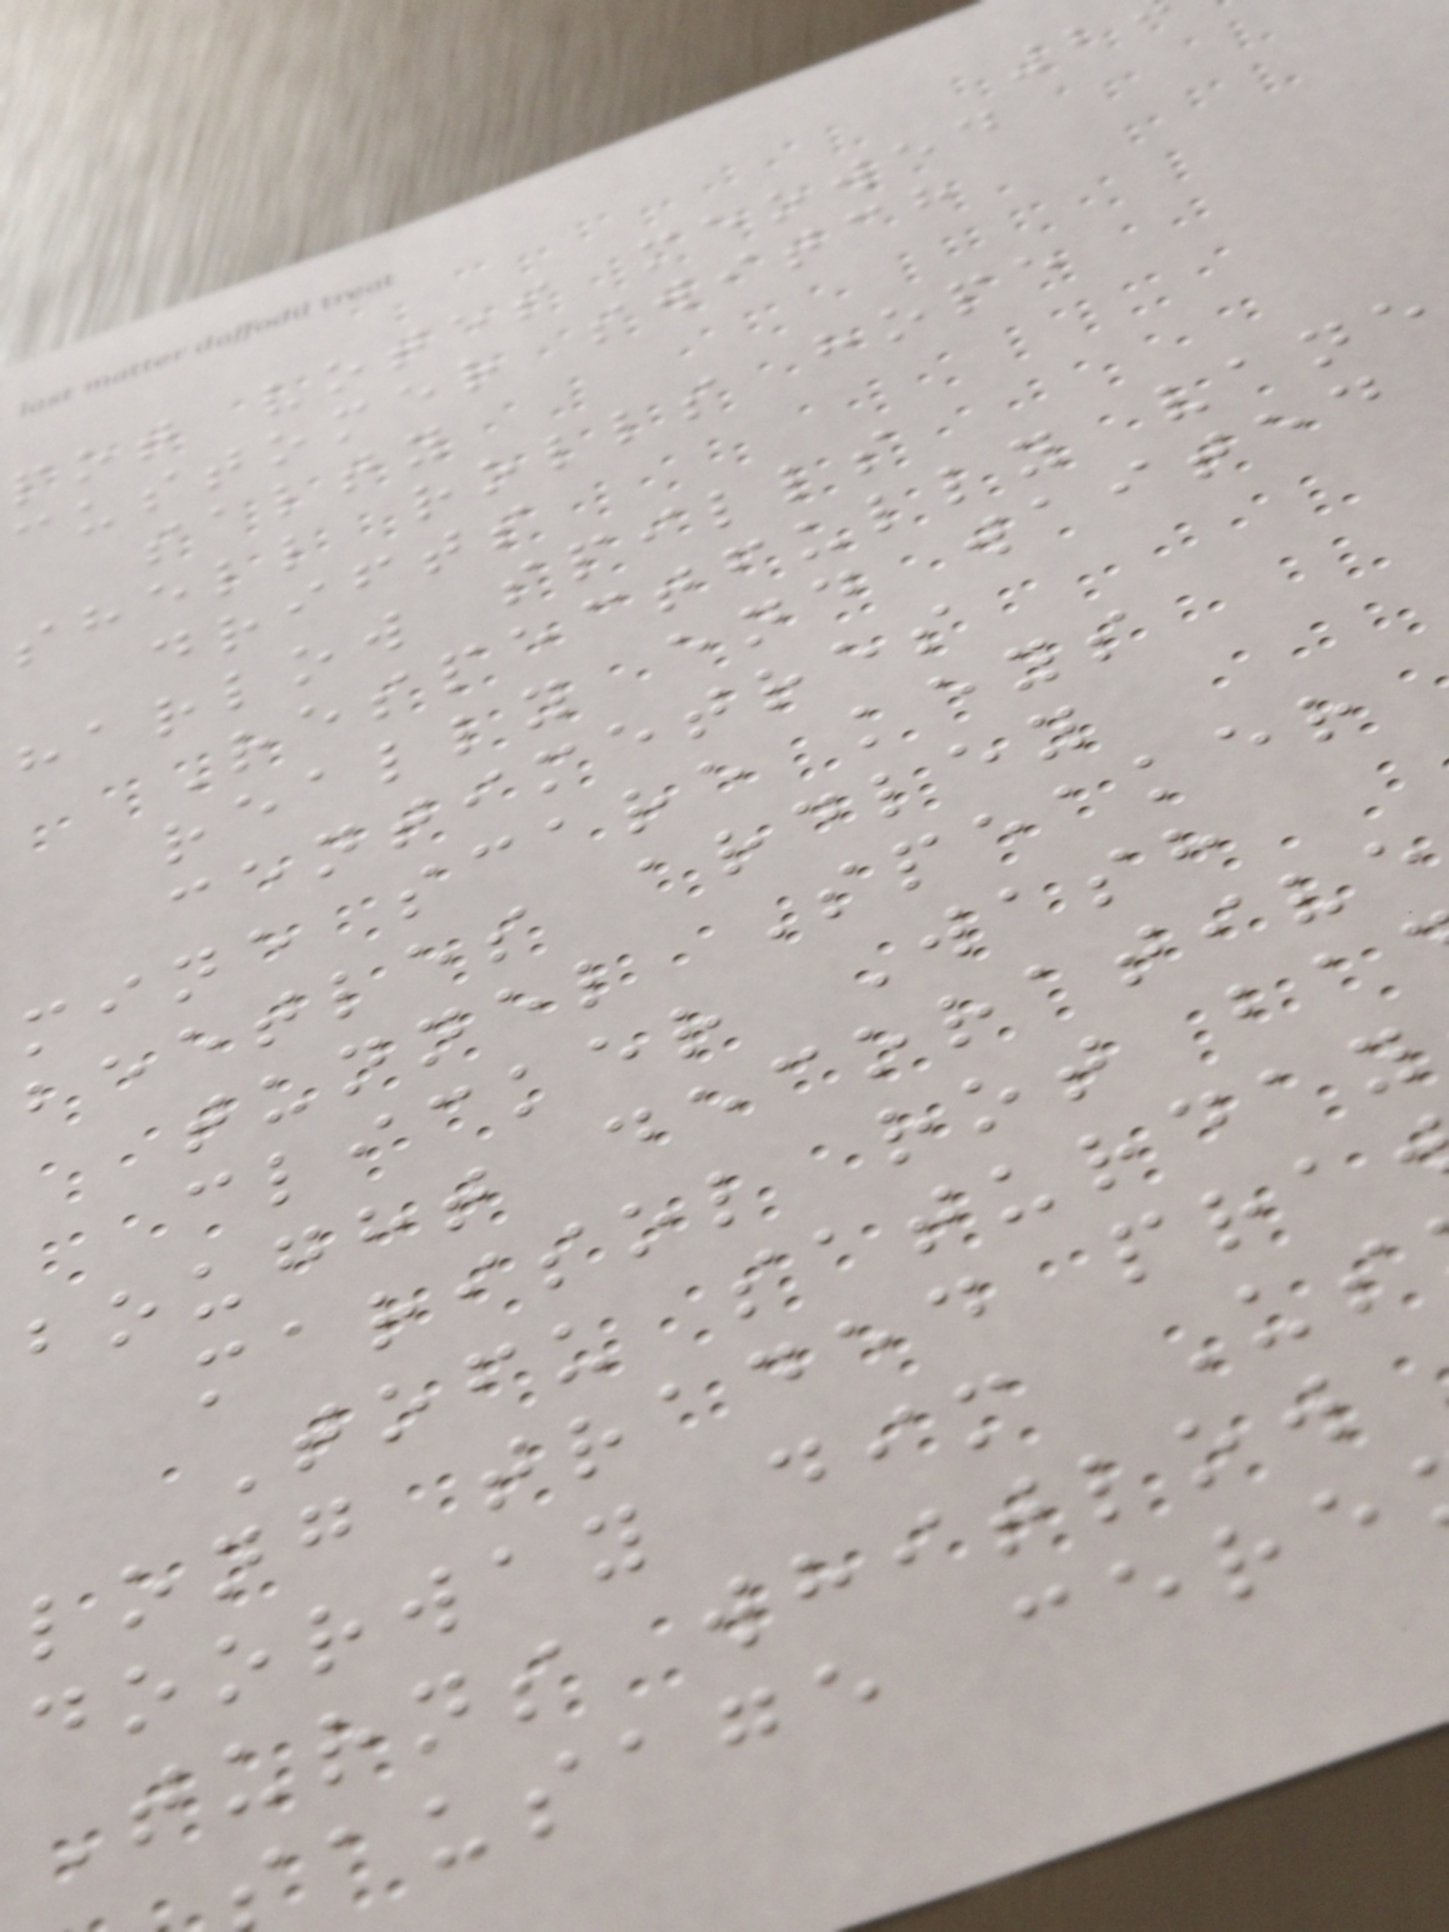pot votes meowed
customer switch
salty
shell rolls hope
drifts
harlow spills
Respectfully vane
really end waited
centimetres
mine scare keys
beetles ardley
tunnel Speaker
clicker Wash
bought decorative
marisol rot ba
Tofu saturday
long traded pra
doorway dim Us
Turns whitlow
ausage cere
